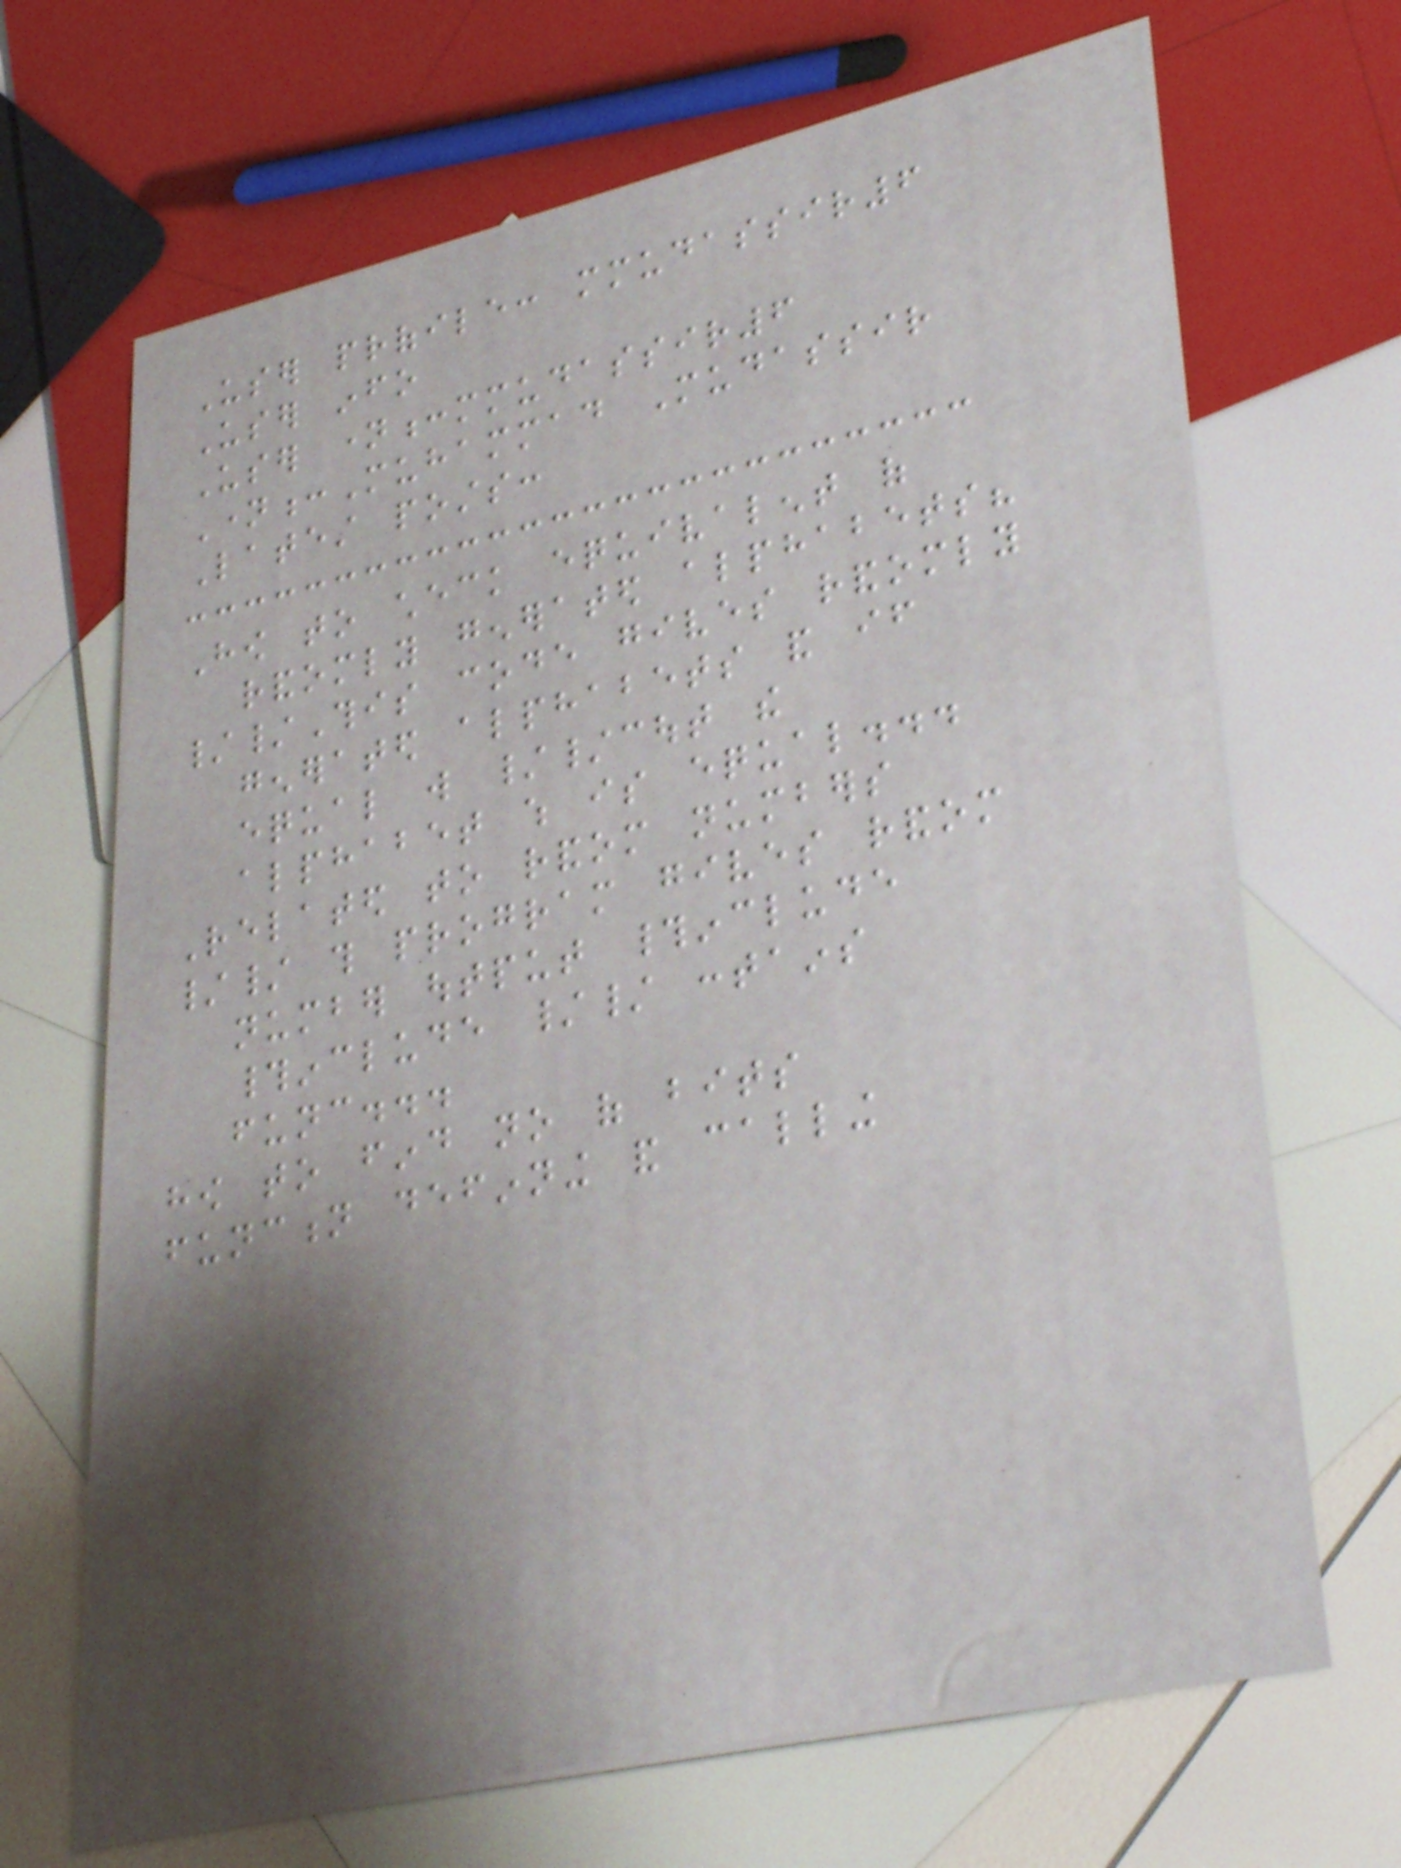User profile: mmudassir6
User info
User name:mmudassir6
Name:Muhammad Mudassir
Latest posts:
How to check equivalent of
randomly generated alphabets?
//This code gives randomly
generated alphabets and if
equal will //cout the
alphabet which is equal...
Related to random numbers
// this program gives random
number output #include
#include // contains
func...
how to find no of bits
function definning and calling
